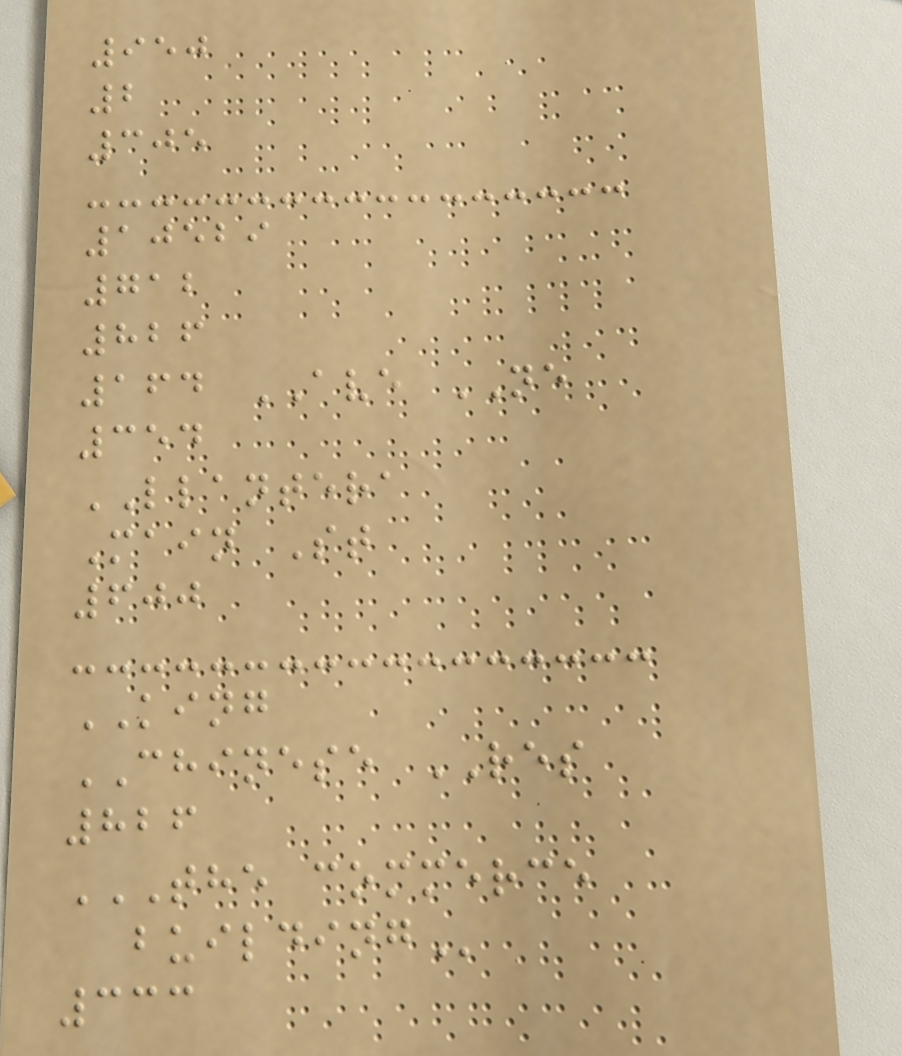950
2
305
10529
712
826
164 AVE NE
354
LLANTERA
Main St
600
KING
CHINESE RES
826
THE COMMERCE
BUILDING
333
